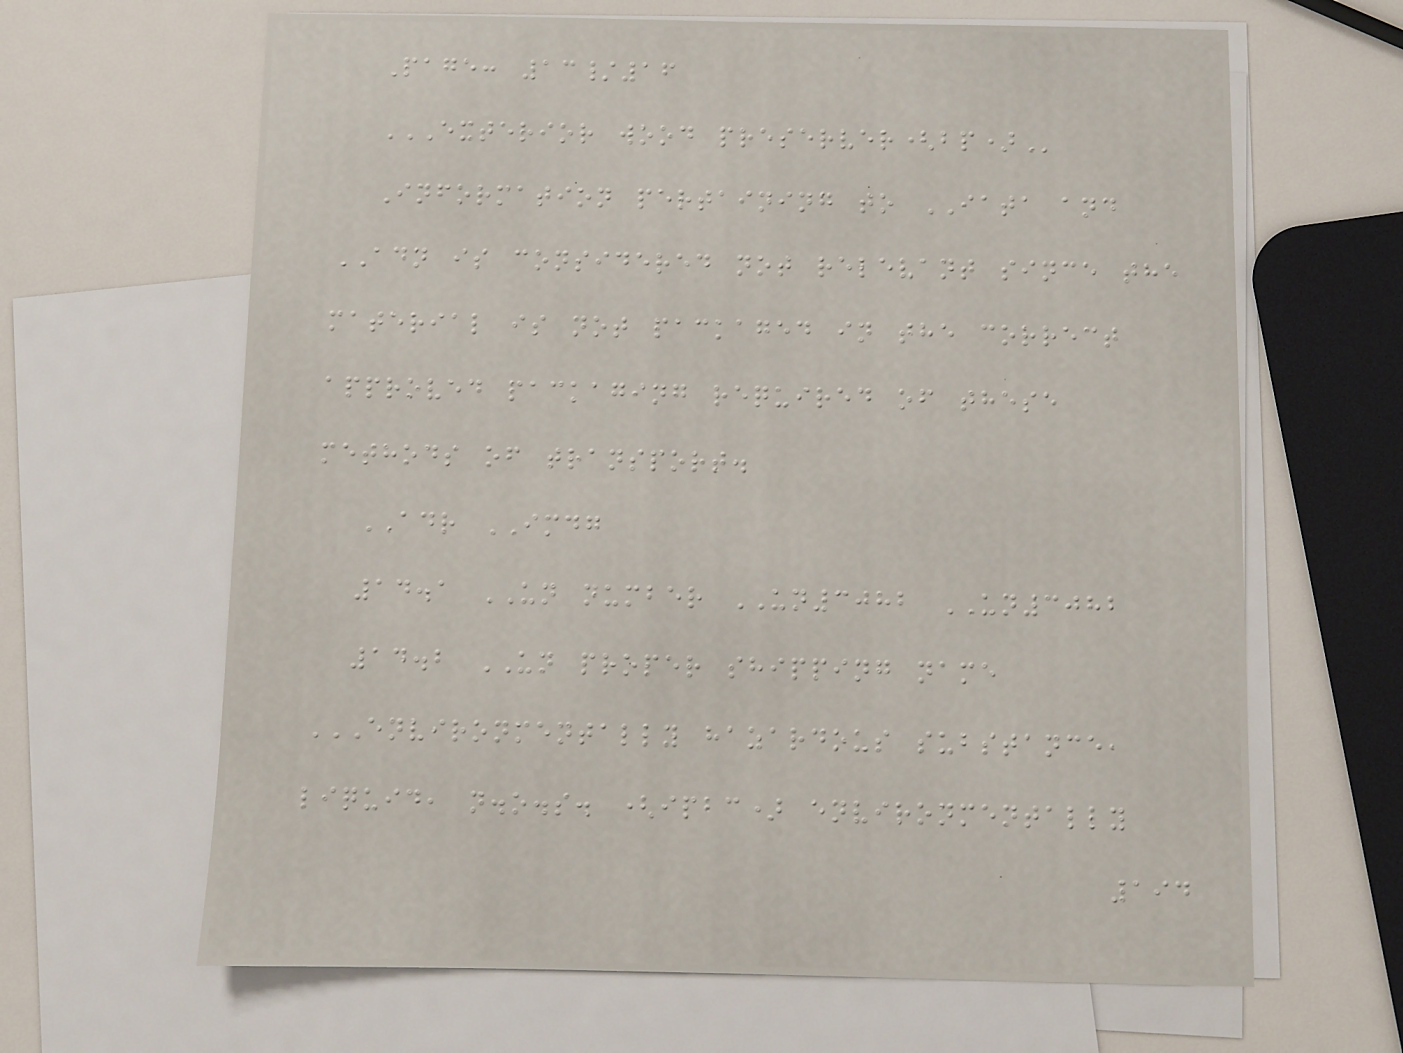Page: 13/16
EXTERIOR WOOD PRESERVER(BP)
Information pertaining to IATA and
ADN is considered not relevant since the
material is not packaged in the correct
approved packaging required of these
methods of transport.
ADR IMDG
14.1 UN number UN3082 UN3082
14.2 UN proper shipping name
ENVIRONMENTALLY HAZARDOUS SUBSTANCE,
LIQUID, N.O.S. (IPBC) ENVIRONMENTALLY
194
